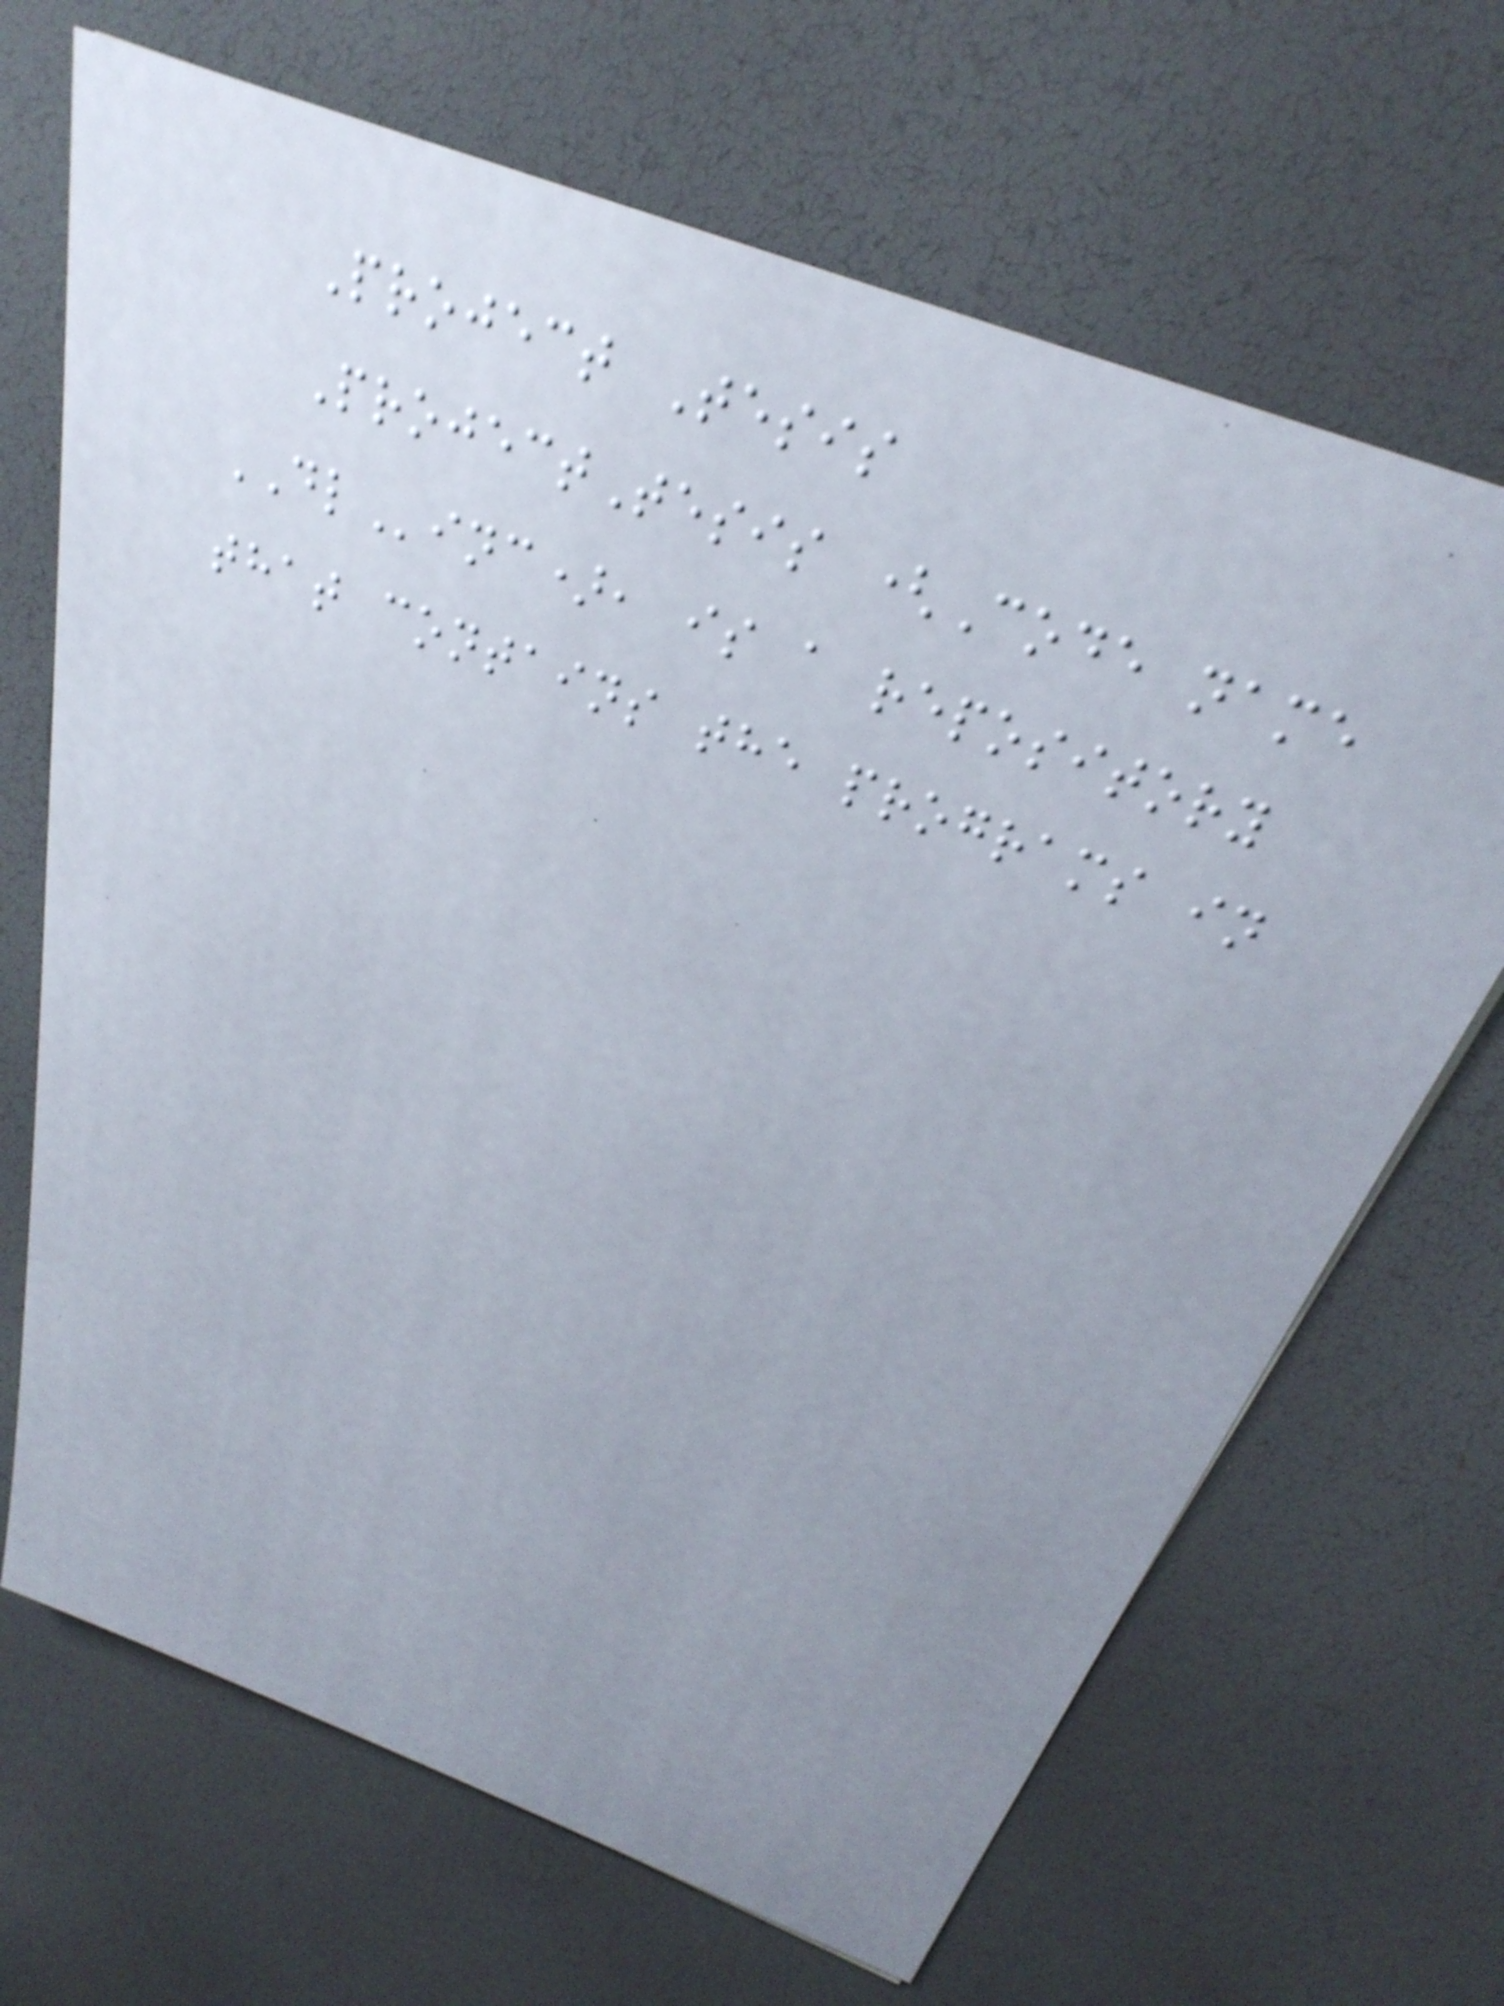Project Tesis
ProjectTesis (Code name
DLinc), is a repository
that contains the programs in
